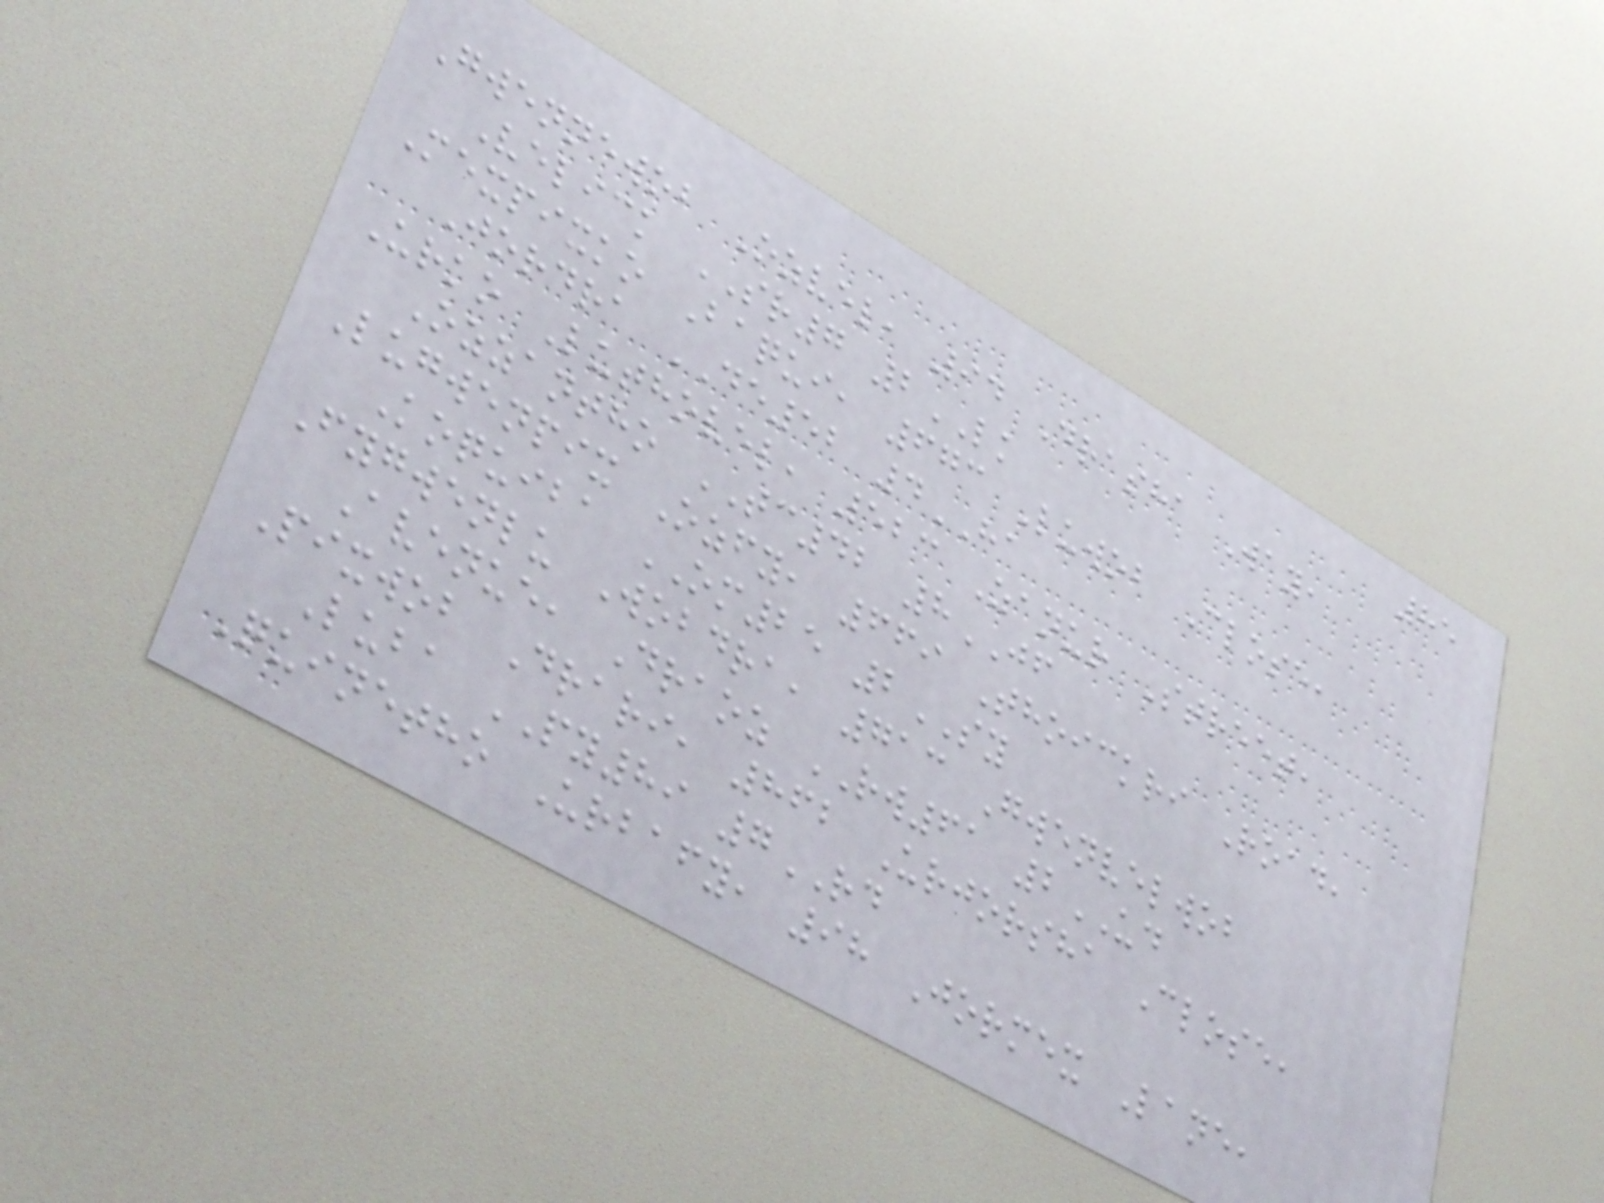85
Gwennewob Ozvel, 94 Drasha Way,
Velick SR7 2LK
Mexpixko Baqui, 673 Luwob Close,
Jordra DE52 4HA
Urko Luthovel, 523 Zanur Street,
Ozzantho TC42 8JF
Lugwenpix Ozfy, 669 Thoickri Road,
Koquiba OM25 2SY
Fygwenlu Wobdra, 713 Gwenvelwob
Avenue, Draoz RW61 2UD
Pixwob Drari, 862 Urjorsha Close,
Luba PY89 7RD
Quinetho Urbafy, 98 Jormex Lane,
